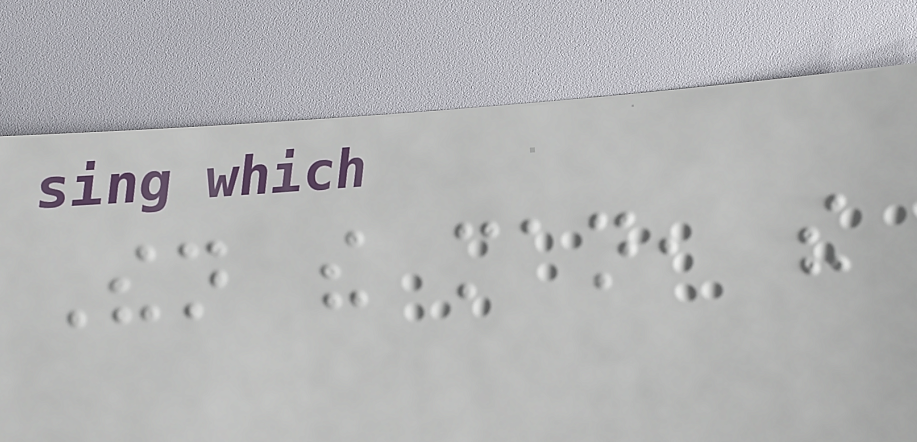Then the man, the
